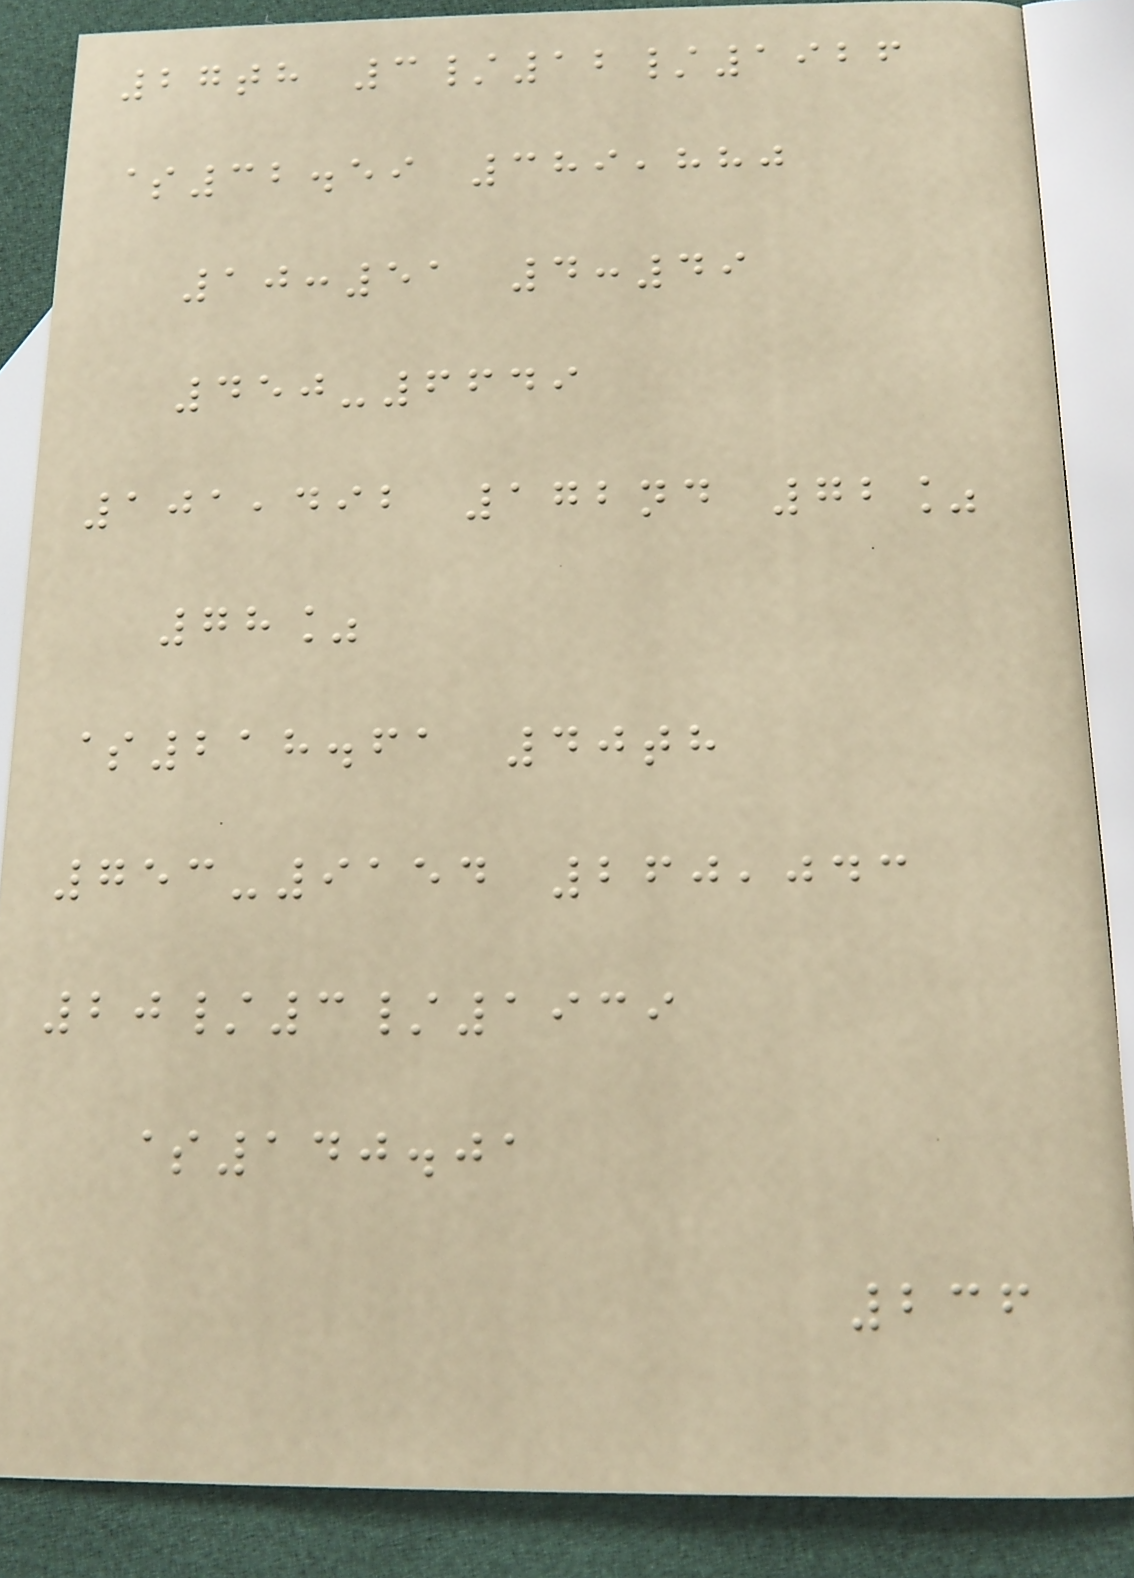27th 3/12/1926
$32.59 389,880
10:51 4:49
450-6649
101,492 172nd 72%
78%
$218.61 40th
753-9154 260,043
20/3/1939
$140.01
236
